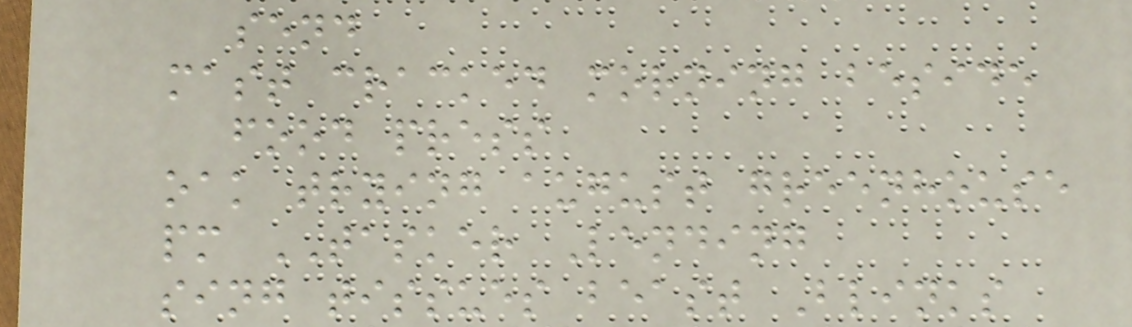send
mast cracked morning beside
food press
oak trying august greenhouse
pm TASKER Lending
sing tissues beast Blinks
